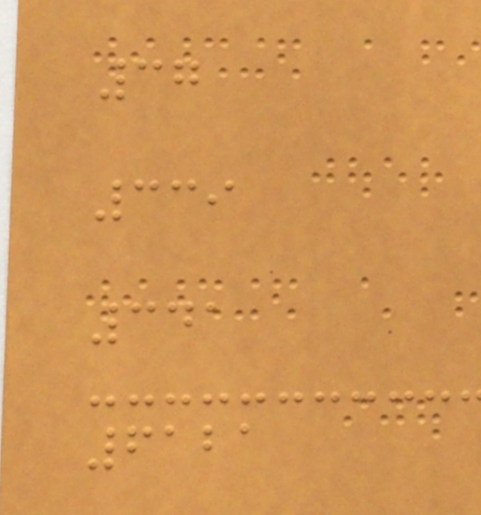37
339
341
6121
